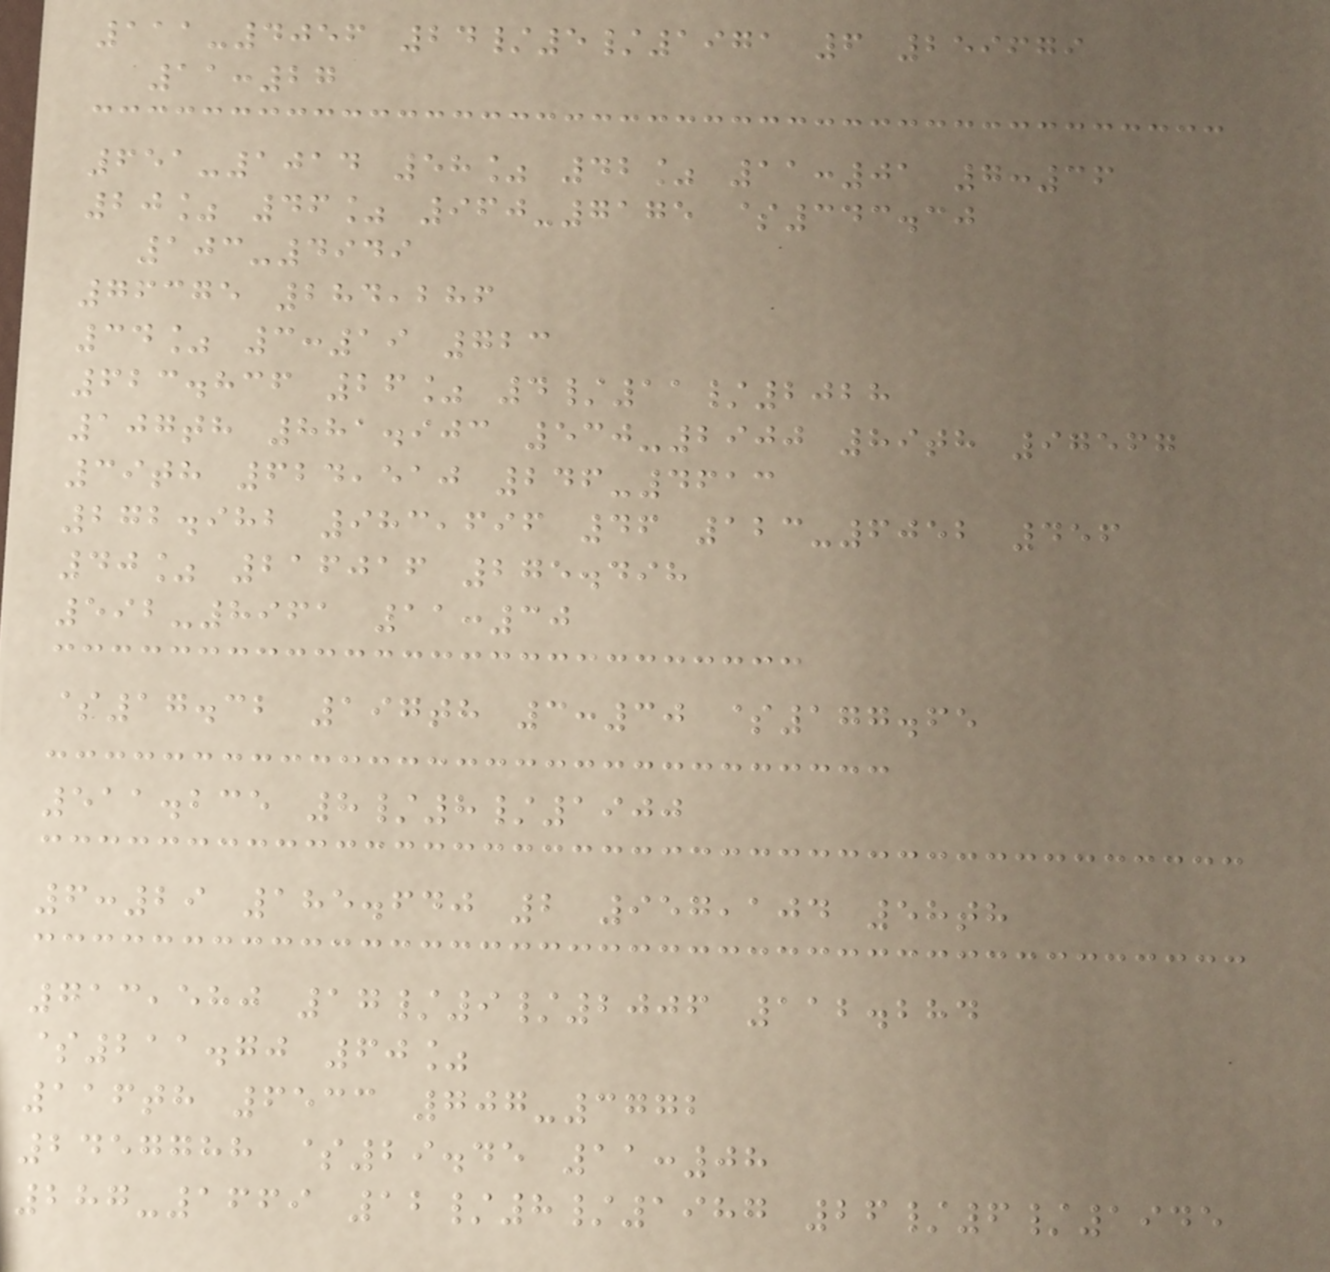111-4056 24/5/1971 6 259679
11:27
651-1014 58% 42% 11:01 7:36
20% 46% 960-7175 $343.30
103-4949
76375 284,286
34% 3:19 723
623.836 26% 4/11/2028
107th 881.903 530-2900 89th 97567
39th 624,510 246-4613
272.982 983,696 46 123-6052 456
40% 216016 275.498
592-8961 11:30
$17.32 197th 3:30 $177.65
511.235 8/8/1900
6:29 185.640 2 957,104 58th
713,580 17/9/2006 112.284
$211.70 60%
116th 6533 707-3772
2457788 $29.45 11:08
287-1669 12/8/1987 26/6/1945
